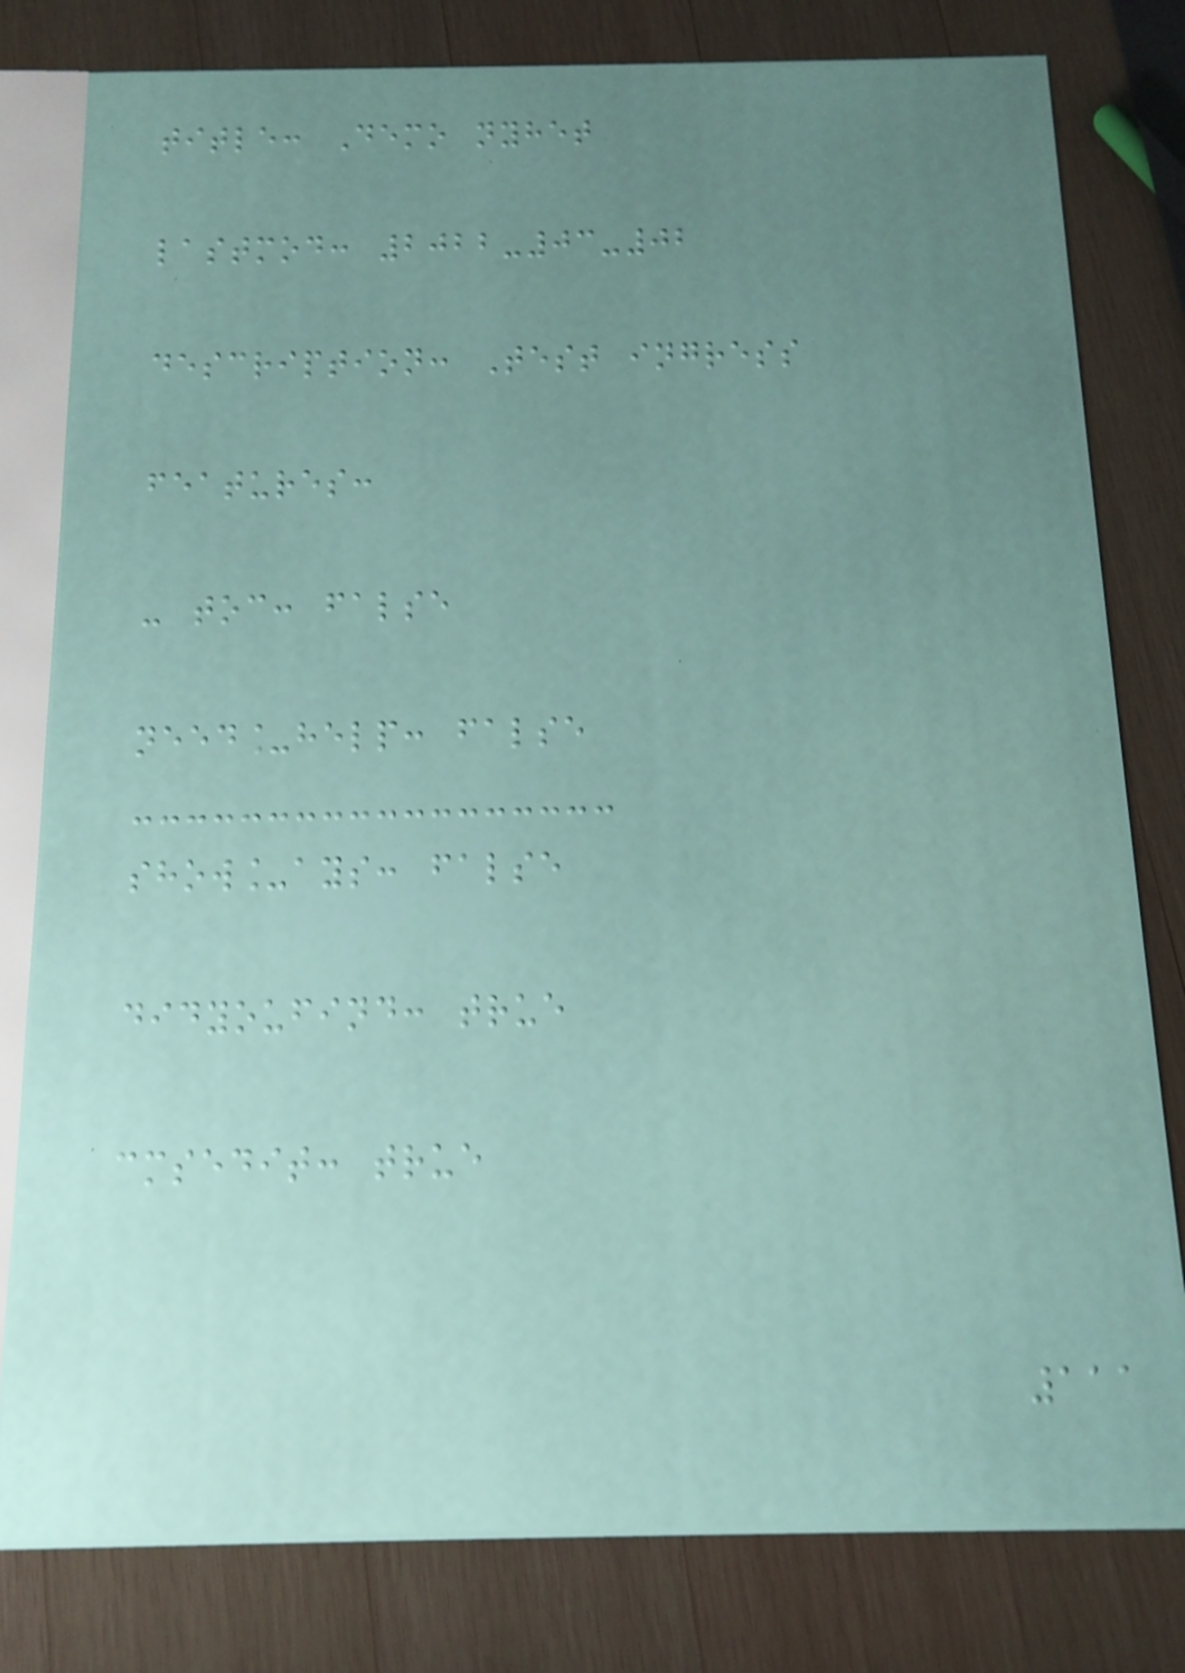title: Demo nyhet
lastmod: 2022-03-02
description: Test ingress
features:
- toc: false
need_help: false
show_ays: false
didyoufind: true
cmsedit: true
111
